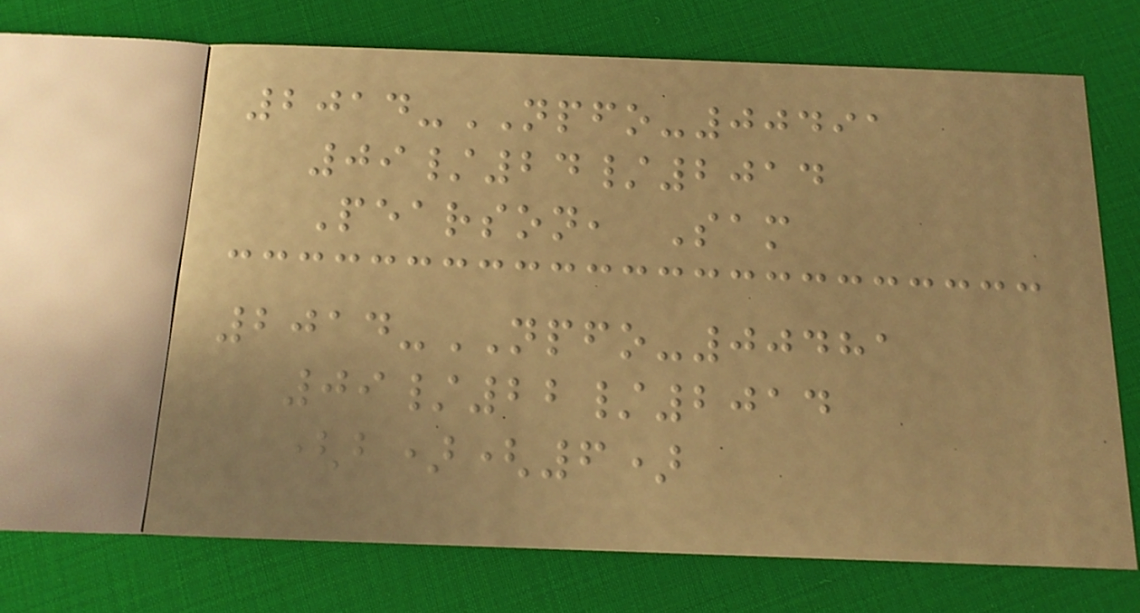2014-NPFO-00491
09/24/2014
Pearson, Sam
2014-NPFO-00481
09/22/2014
(b)(6)
